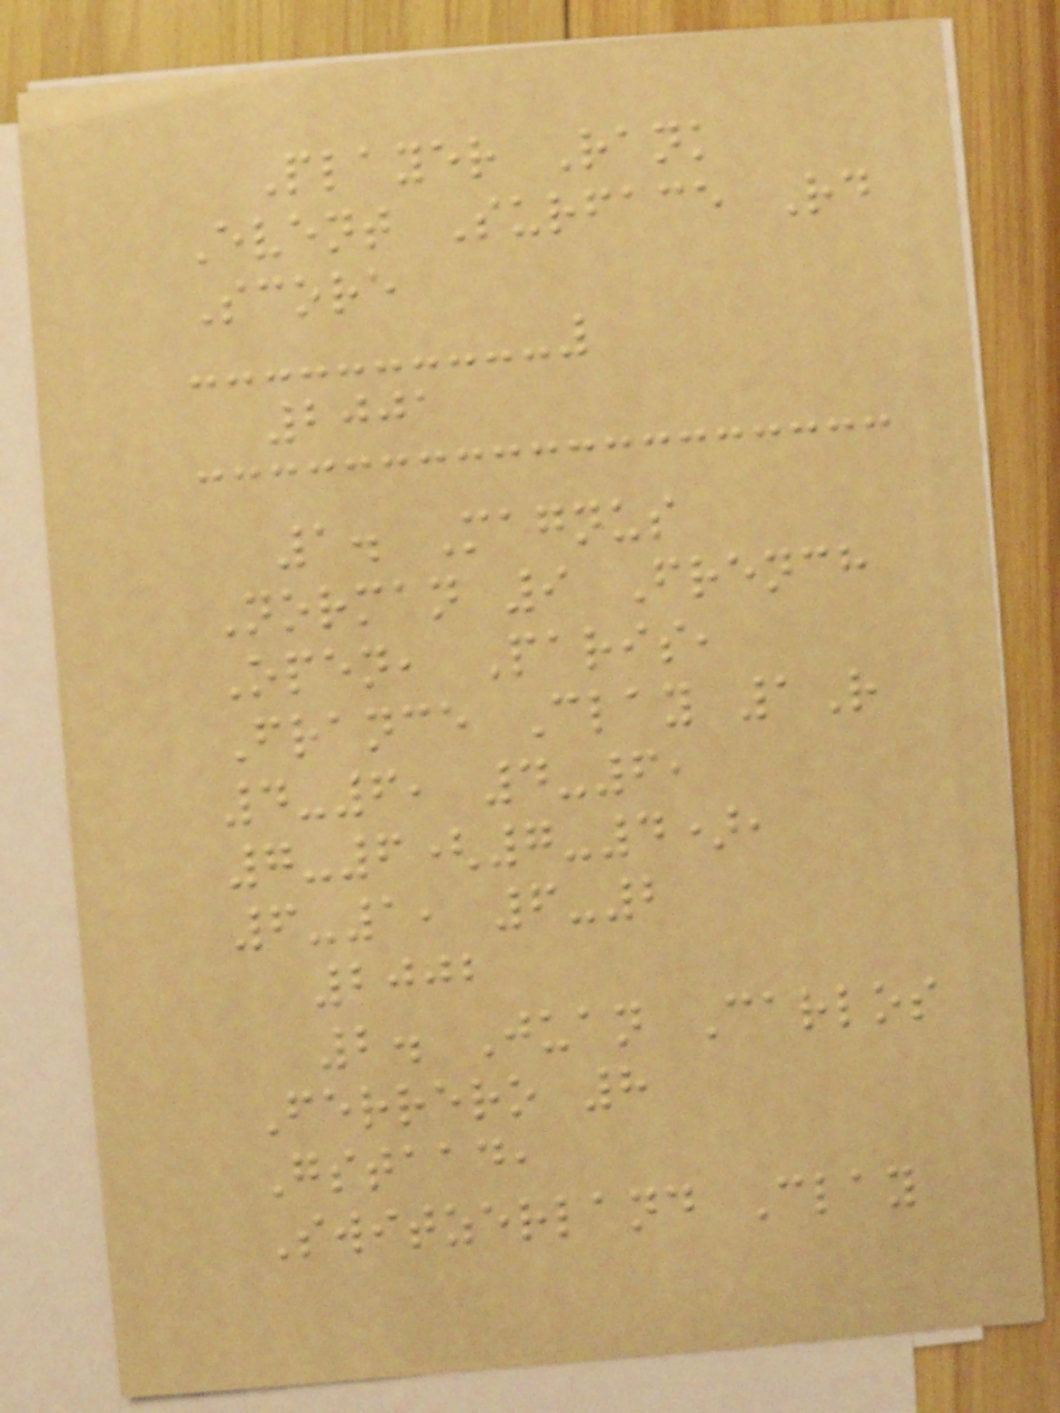Player Rank
Event Surface Rd
Score
2001
1. Magnus
Norman 9 French
Open, Paris,
France Clay 1R
4-6, 4-6,
7-6(7-4),
6-1, 6-2
2002
2. Juan Carlos
Ferrero 8
Gstaad,
Switzerland Clay
